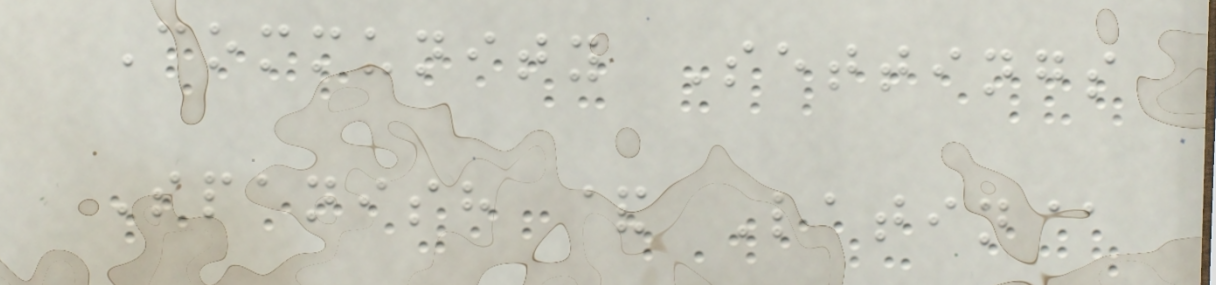Community Settings
Spanish & Latin@
